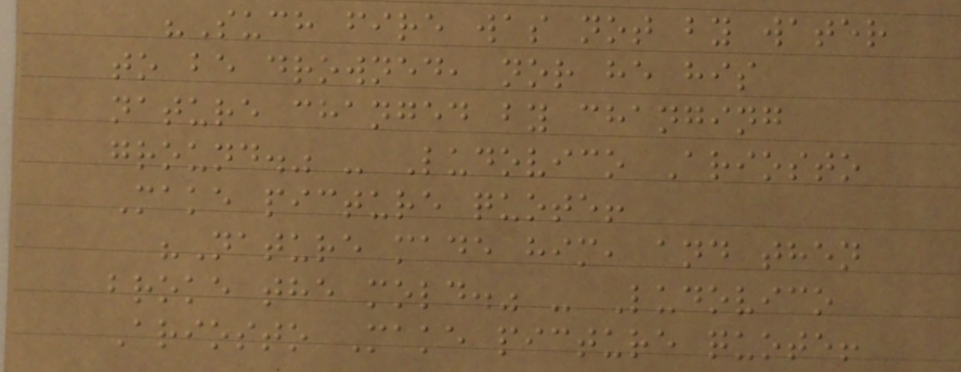"Such fire was not by water
to be drowned, nor he his
nature changed by changing
ground." - Ludovico Ariosto
Make picture quote!
"Nature made him, and then
broke the mold." - Ludovico
Ariosto Make picture quote!
